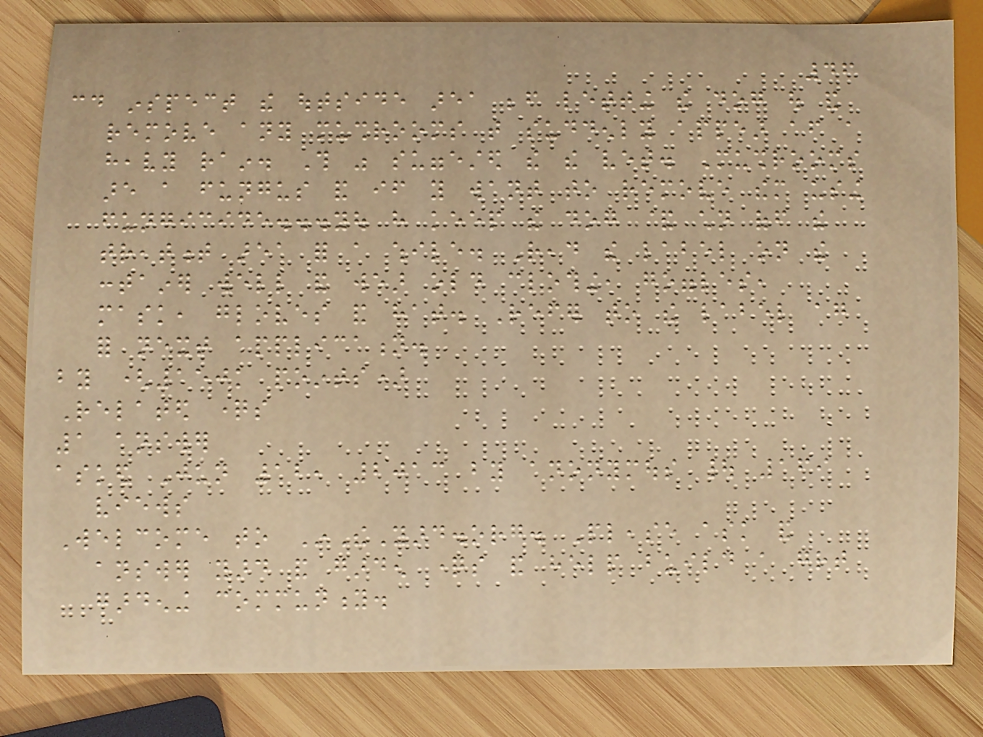46
could inspect the outside area before letting the dog out and
remove any mushrooms that suddenly appear after a
heavy rain. This was suggested the the vet. Mushrooms
are a fungus and if you want to remove them using
fungicide...you have keep the dog & children off the
treatment area for a while. Read the label on the
container well and wear old clothing, goggles,
mask, gloves and hat. Refer to the label again
for next application.
by (150k points)
Related questions
1 answer
asked Jun 12, 2013 by anonymous | 169
views
Welcome to InTheYard.org. Please ask and
answer yard and garden questions and help build a great
gardening community.
